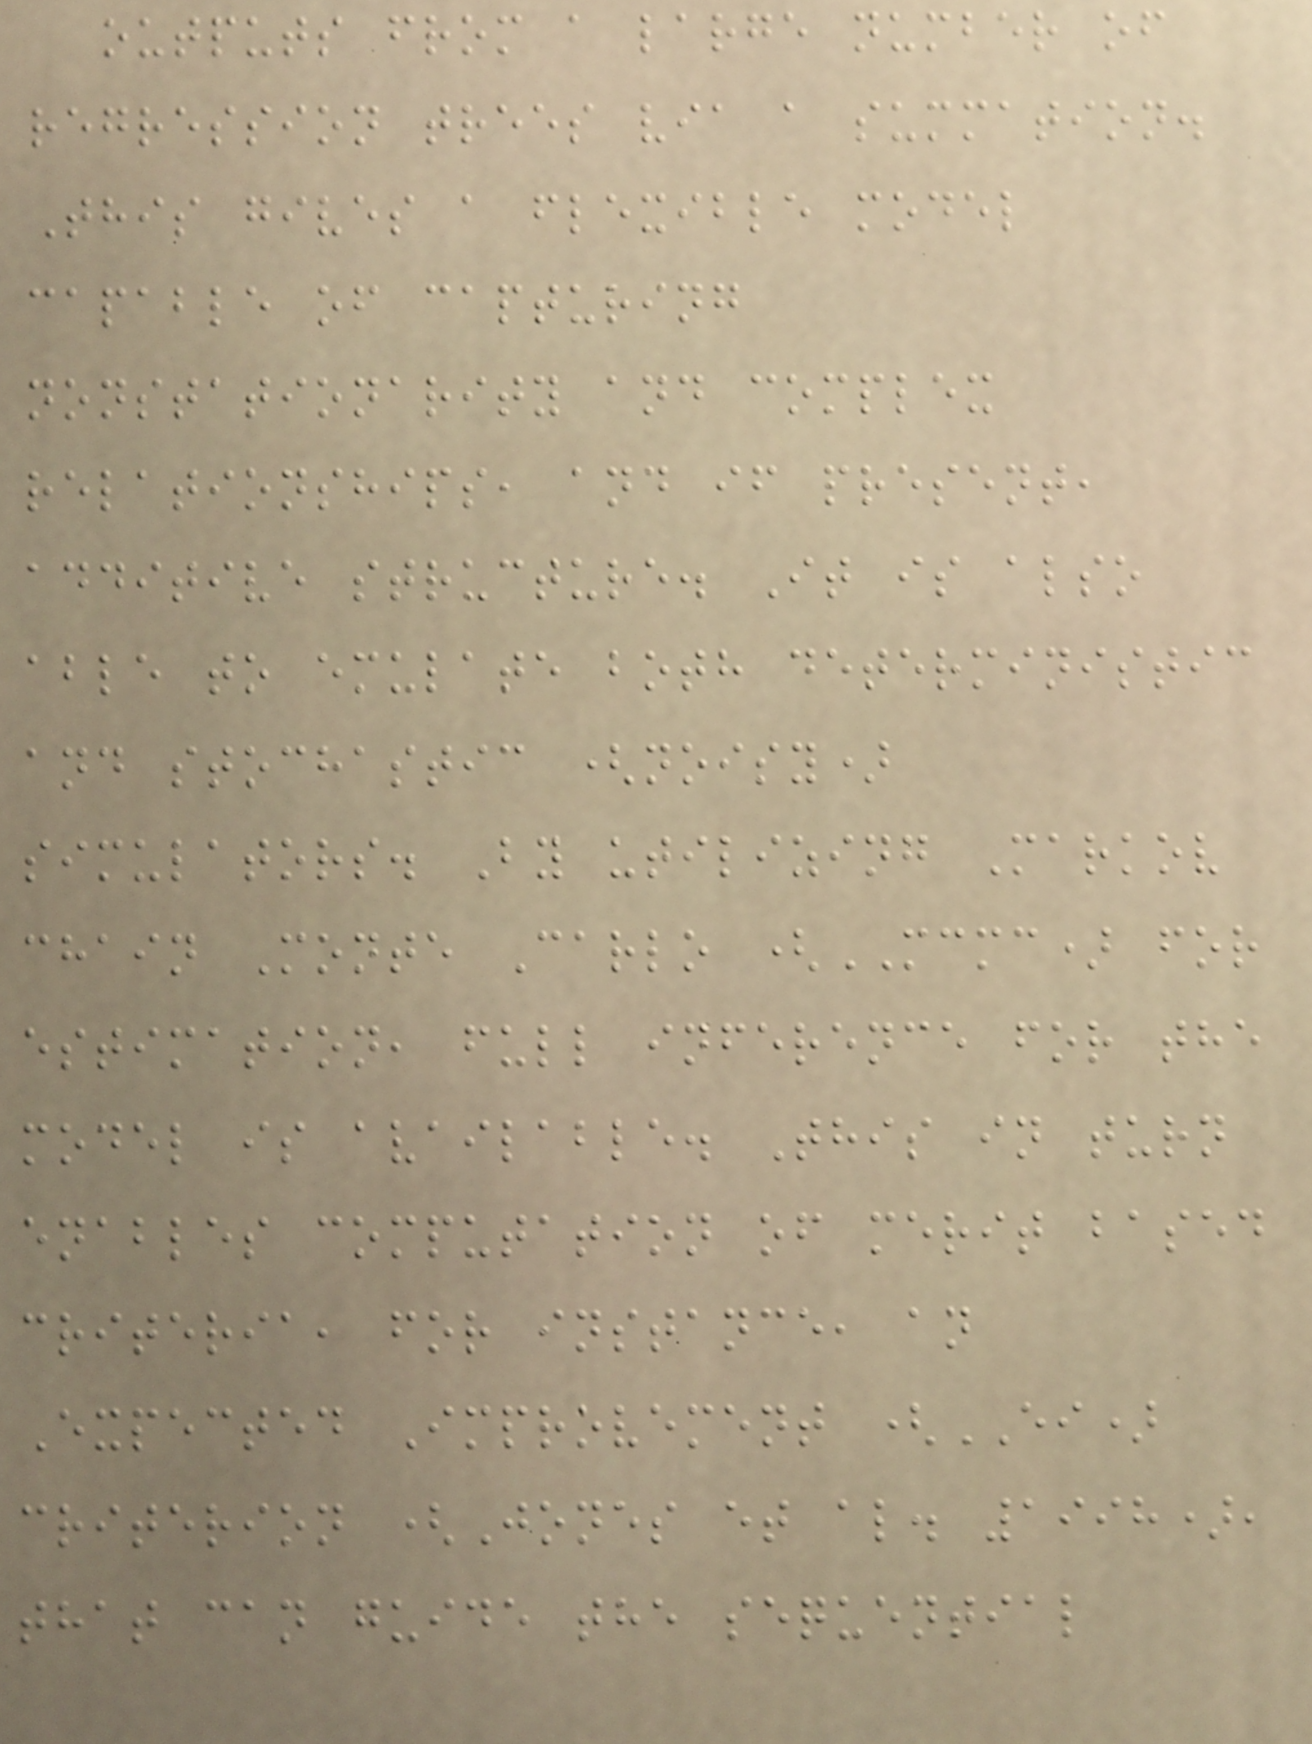outputs from a large number of
regression trees via a summation.
This gives a flexible model
capable of capturing
nonstationarity and complex
relationships, and if present,
additive structure. It is also
able to emulate both deterministic
and stochastic (noisy)
simulators. By utilizing Markov
chain Monte Carlo (MCMC) for
estimation, full inference for the
model is available. This in turn
enables computation of merit based
criteria, for instance, an
Expected Improvement (EI)
criterion (Jones et al. 1998),
that can guide the sequential
